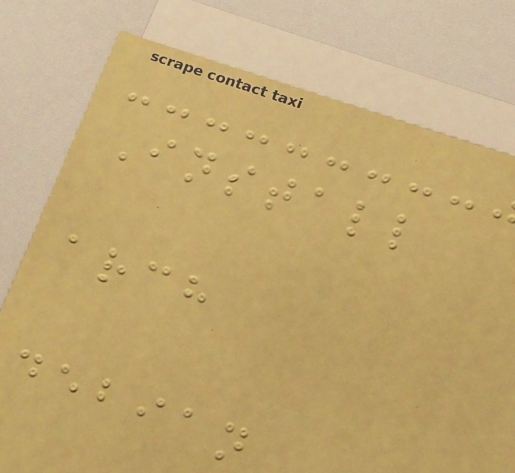Install
arch
debian
